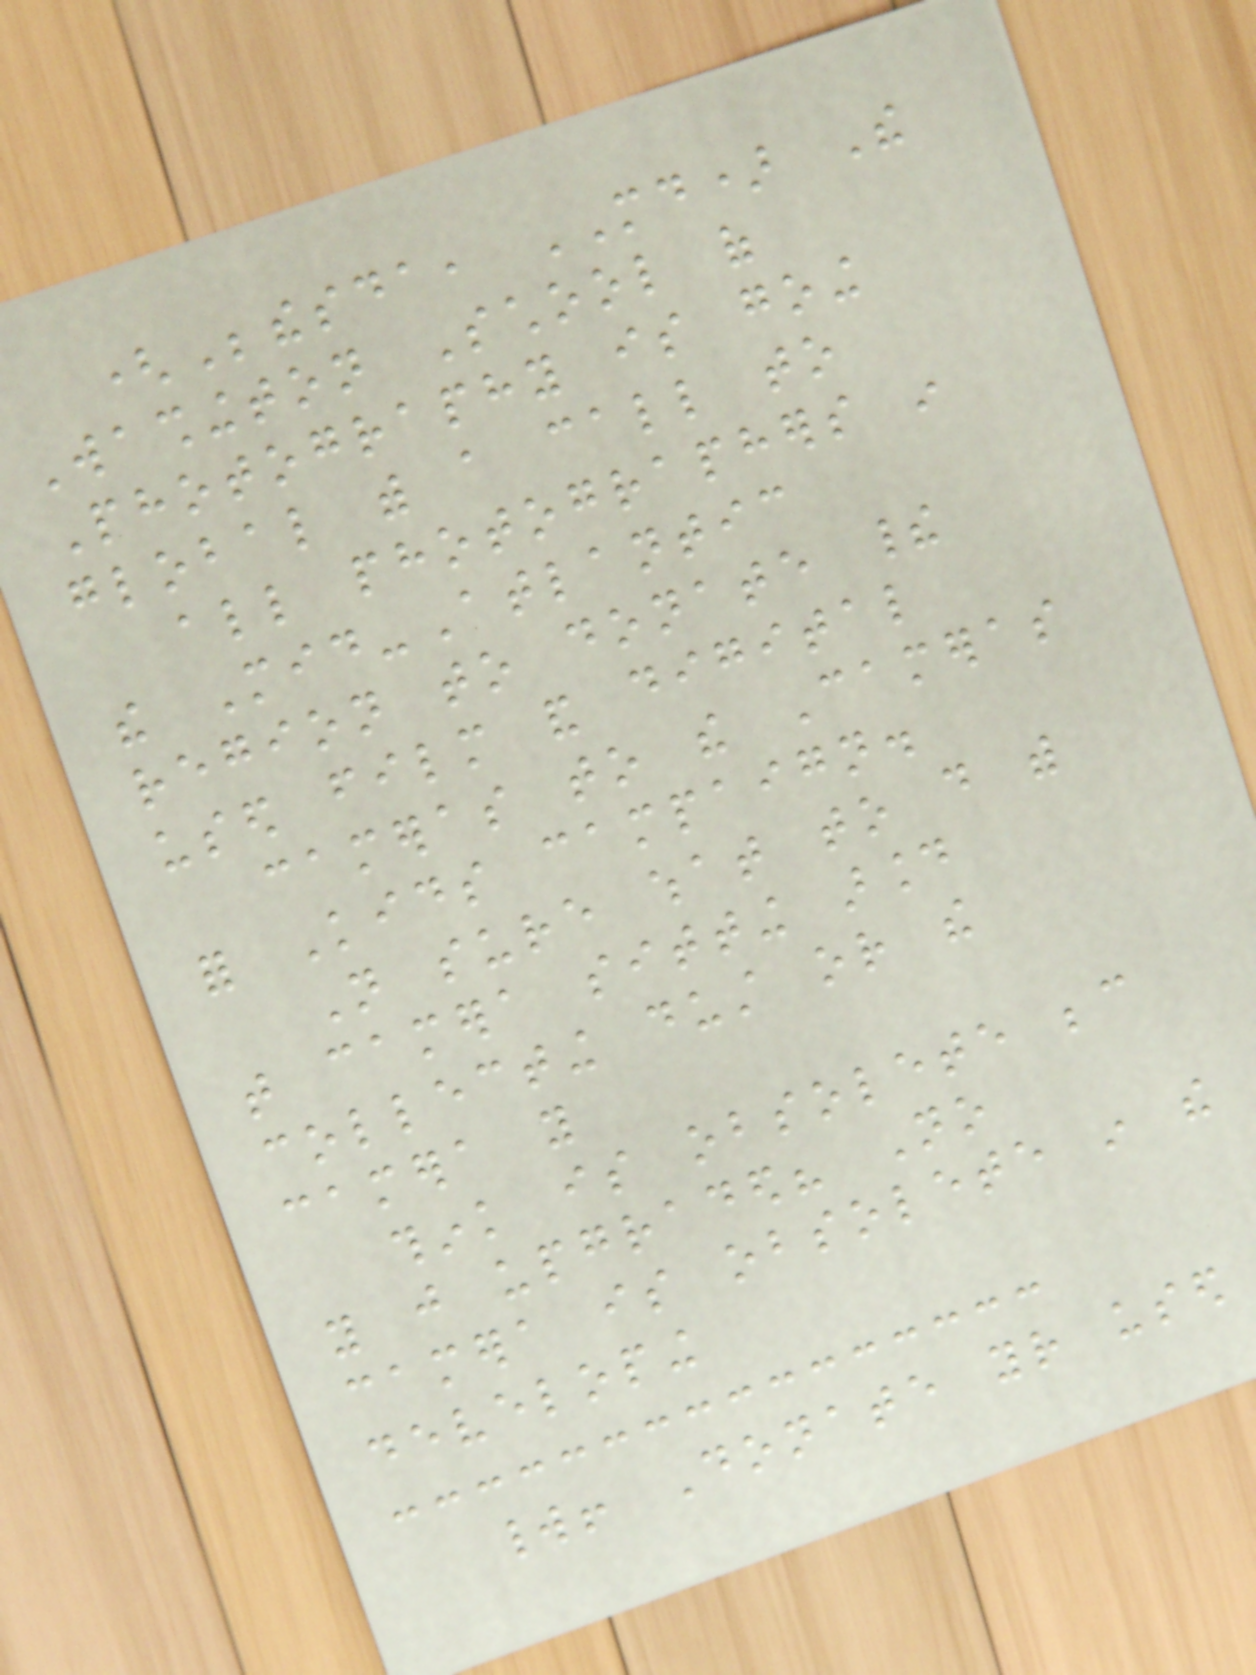(Bethesda, MD) The
Washington School of
Photography is going
global with a call to
all photographers in
the Mid-Atlantic
region to donate their
used film and digital
cameras to the Cameras
for Kids campaign.
Not sure what to do with
that camera sitting around
collecting dust or the
camera you
think is obsolete because
you just upgraded? No
camera is obsolete in the
developing
world! Donate your used
